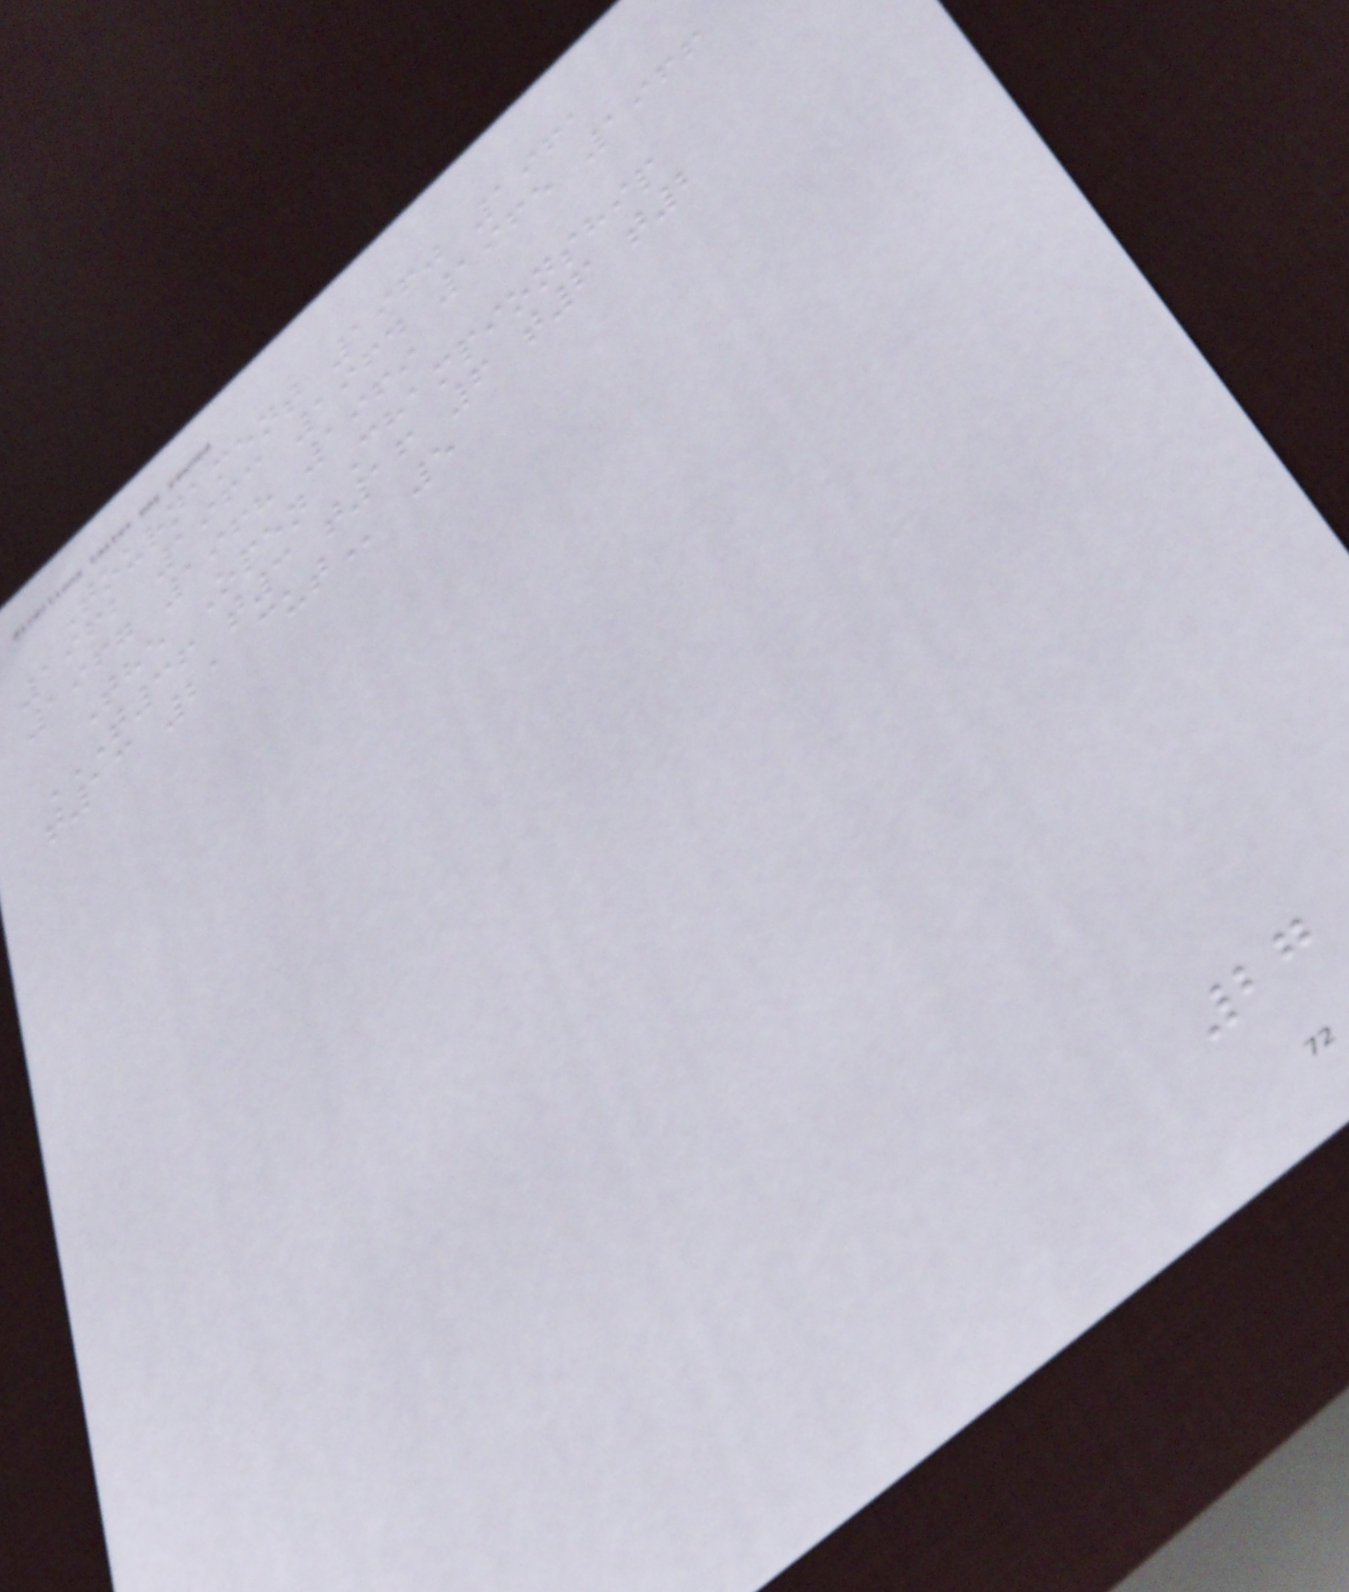Tournament 1960 1961
1962 1963 1964 1965 1966
1967 1968 1969
The Open Championship
T36 T3 T16 6 T6 T2
T13 21 CUT 5
27
